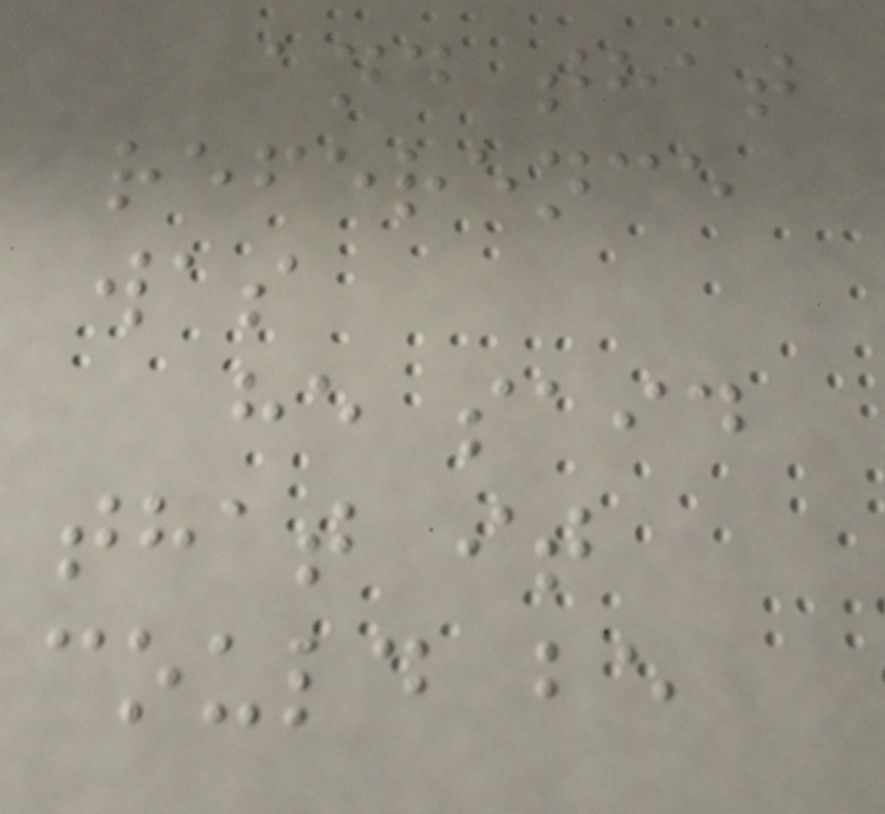and that
reference
was
he said
that it
could be
